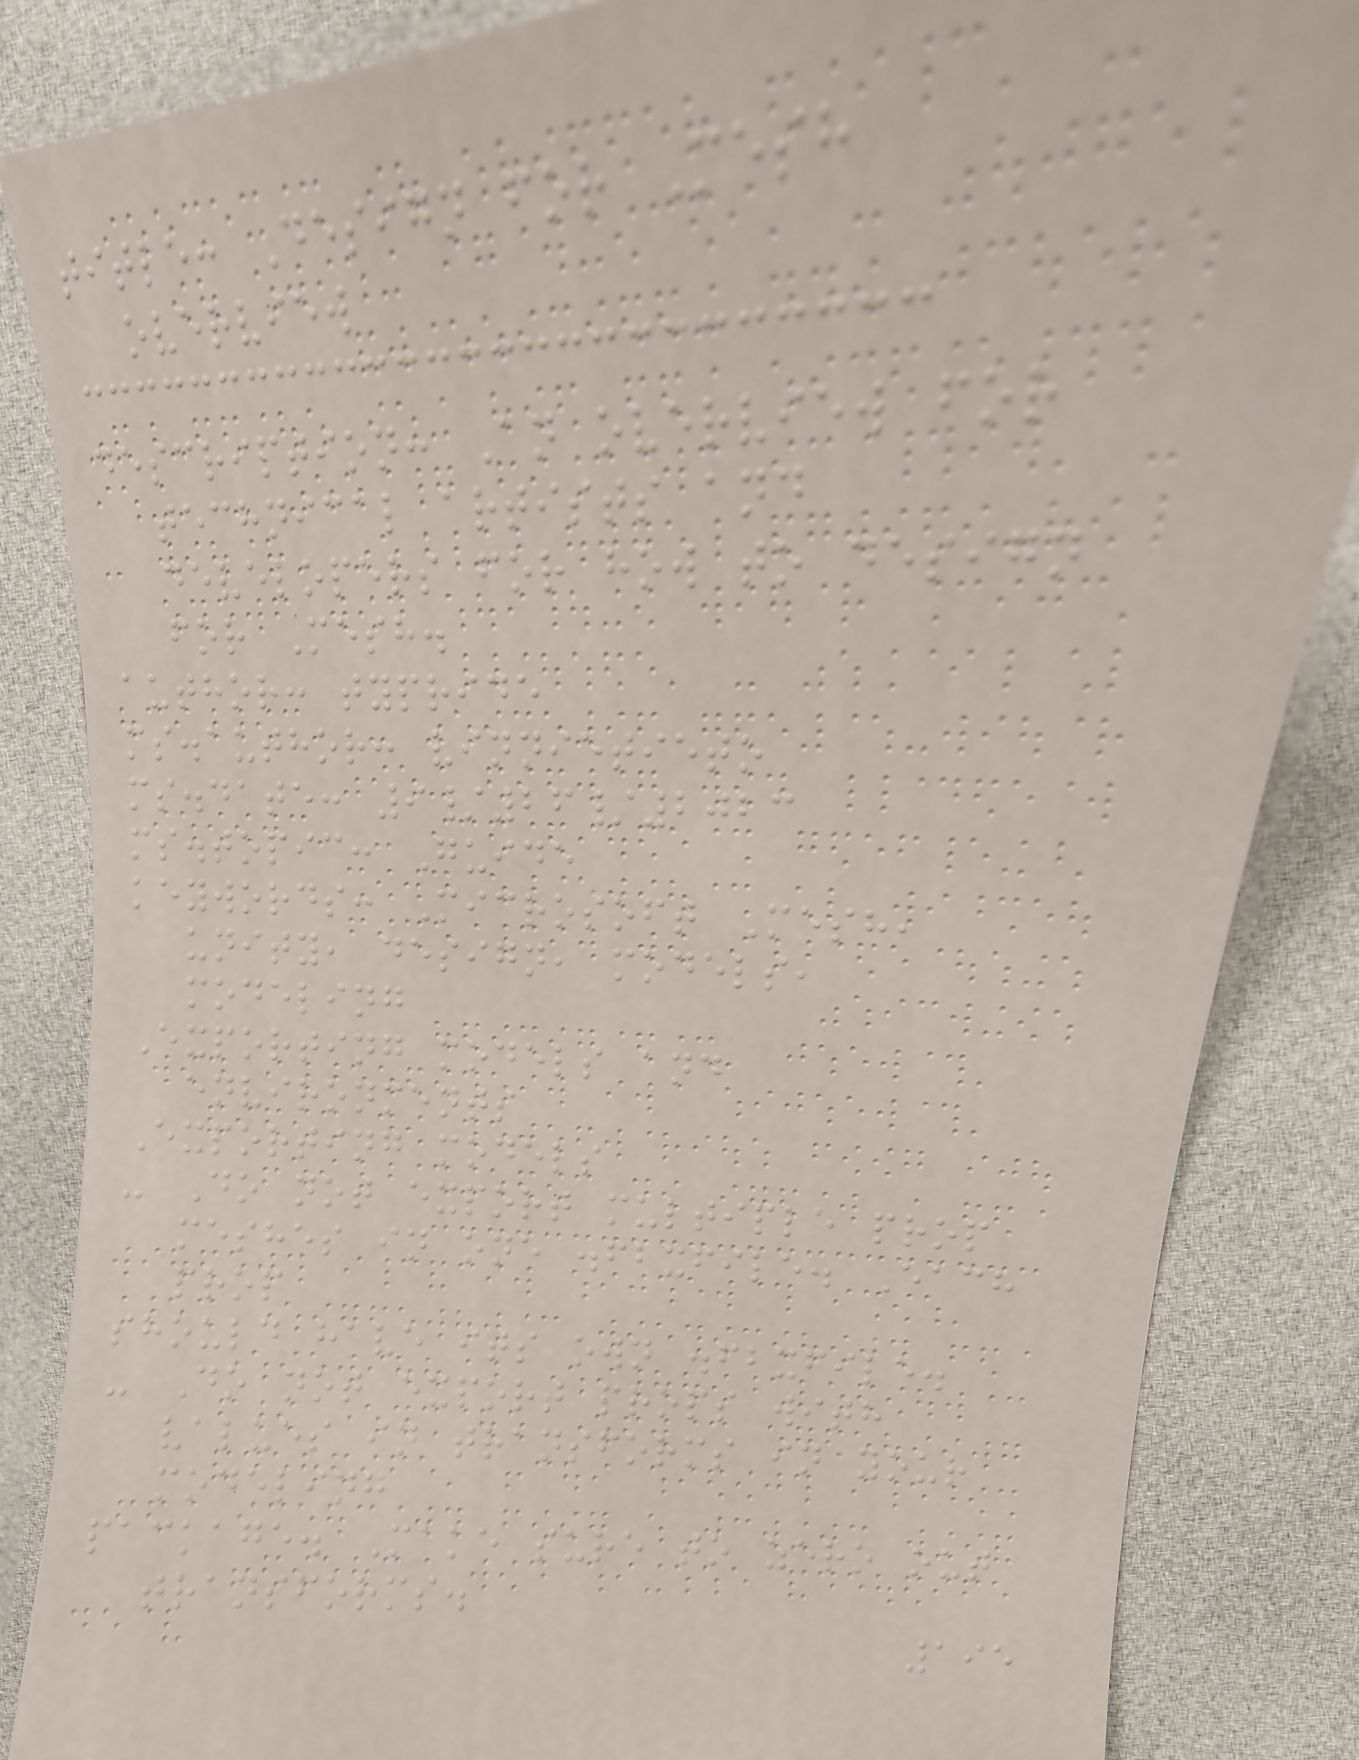title: Design for Mesh
overview
description: An overview for
technical artists and
developers for how to design
for Mesh.
author: typride
ms.author: vinnietieto
ms.date: 9/26/2023
ms.topic: Guide
keywords: Microsoft Mesh,
unity, design, models,
modeling
Exporting models and
environments
Exporting models
- Do not export multiple prop
meshes in one .fbxfile. Each
prop
should have its own .fbxfile.
- Do not export props with
values in transforms in your
modeling
package. Make sure to zero out
transforms.
195
